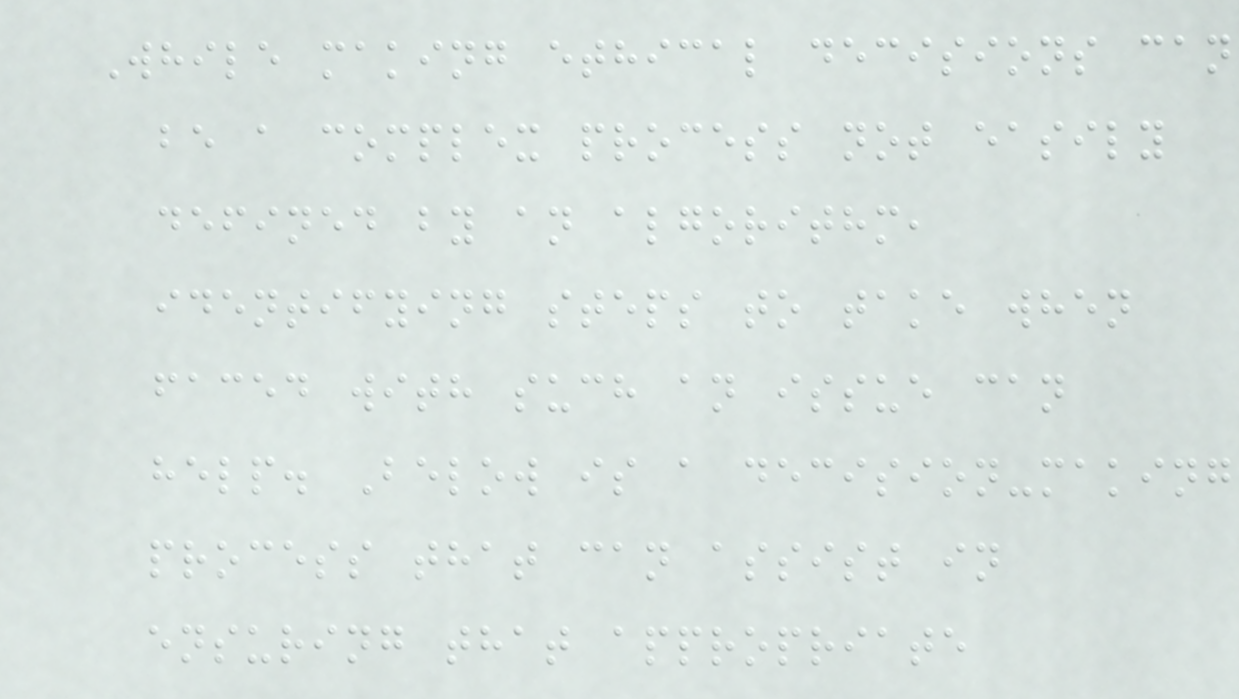While making ethical decisions can
be a complex process not easily
defined by an algorithm,
identifying steps to take when
faced with such an issue can
help. Below is a decision-making
process that can assist in
ensuring that appropriate
